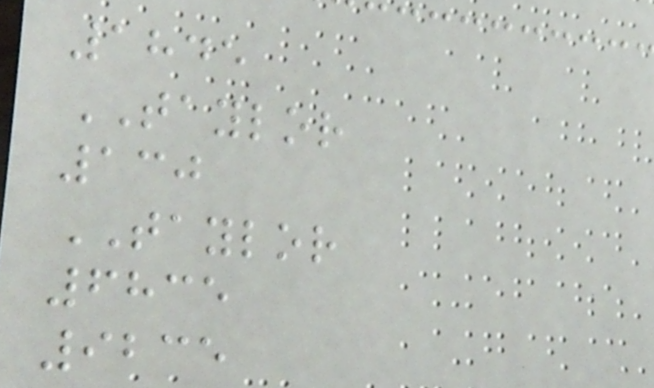1845
TAYLOR
130
TAYLOR
6835
9235
